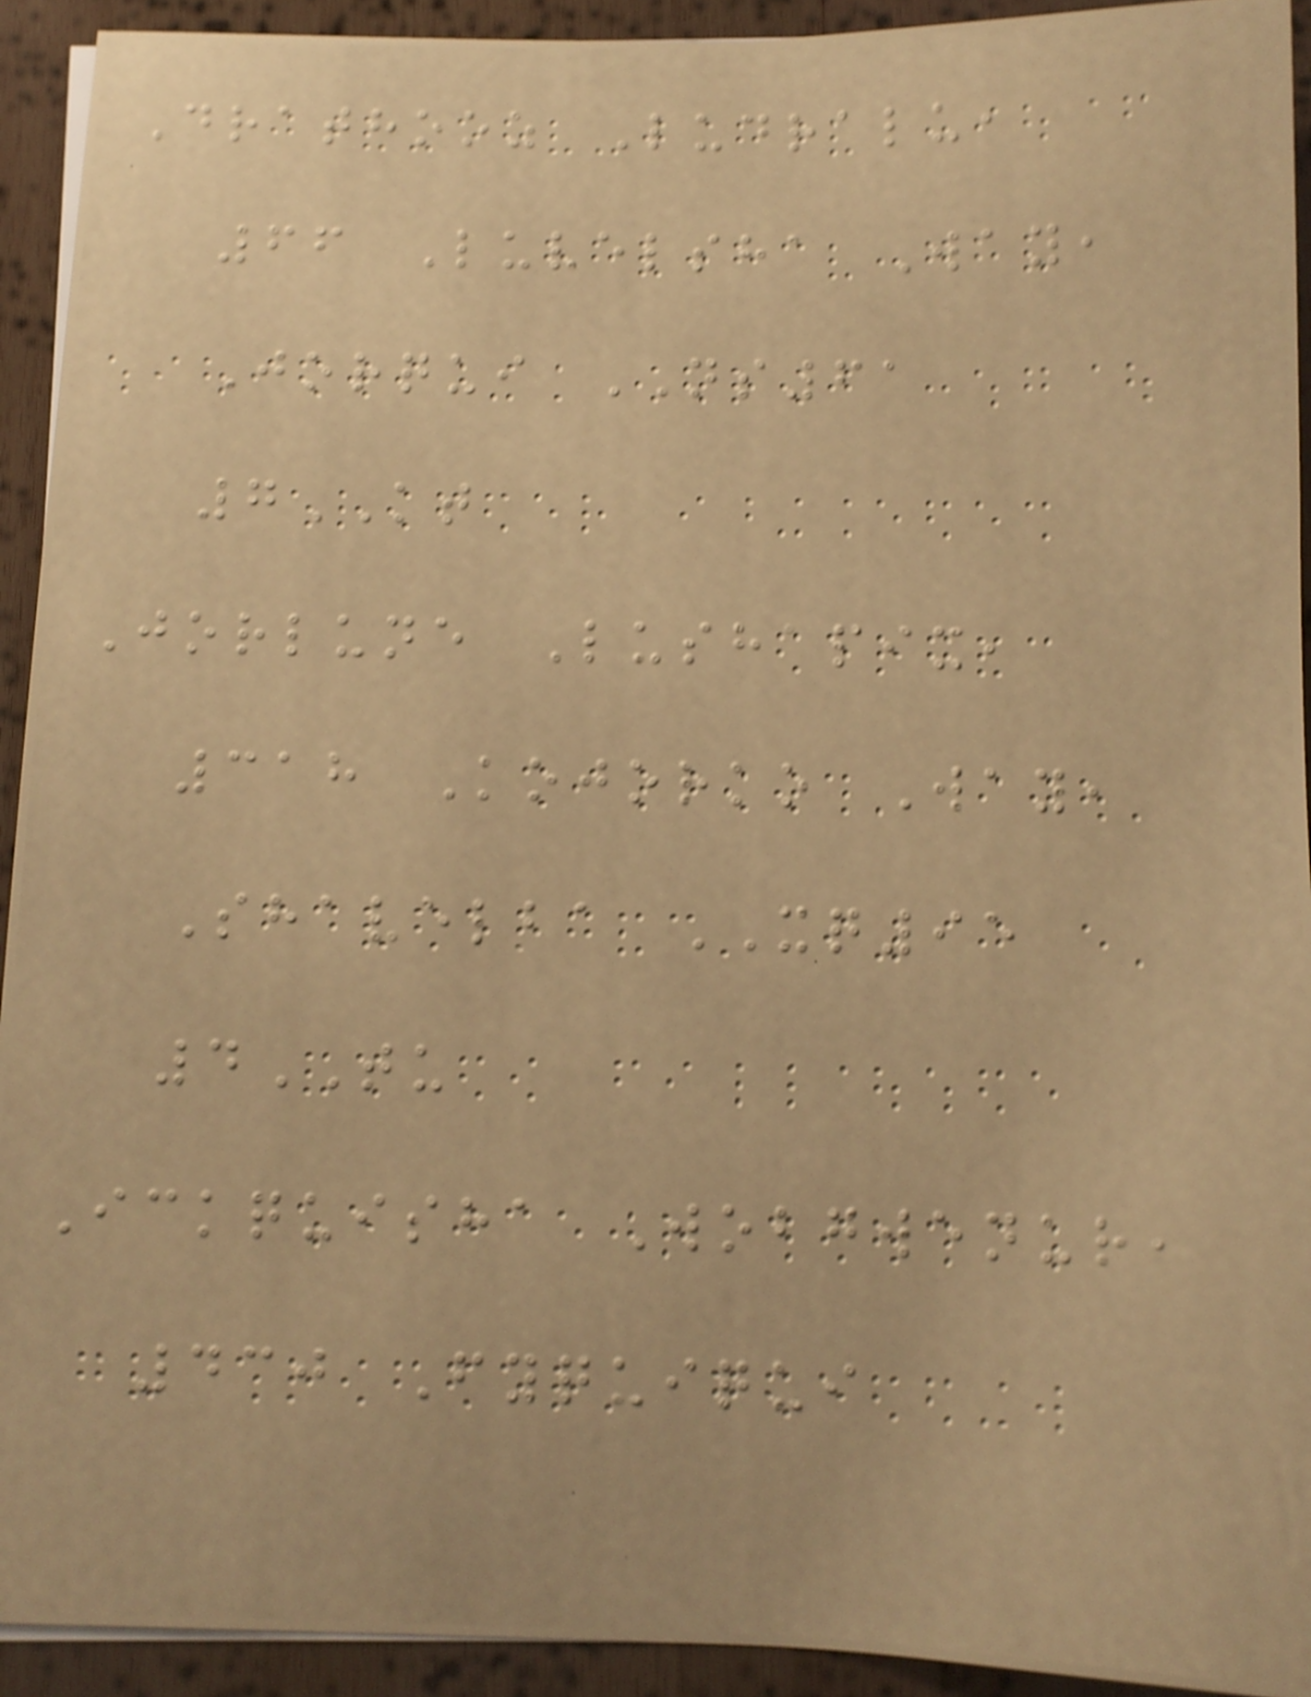Drathooz Ludralu,
66 Luvelsha Way,
Jorqui NS61
7KT
Jorlune Lushapix,
318 Kojorko Way,
Shavelba XQ95
4TU
Ickquisha Wobgwenur,
430 Fyquiqui
